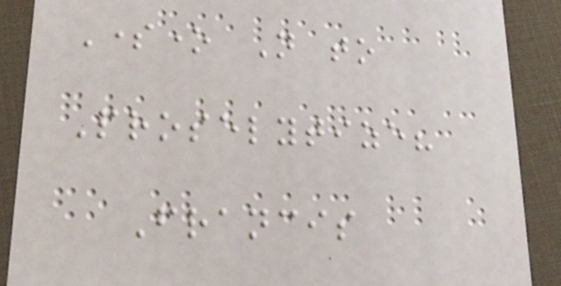Someone Not to
Proselytize?
Francis
